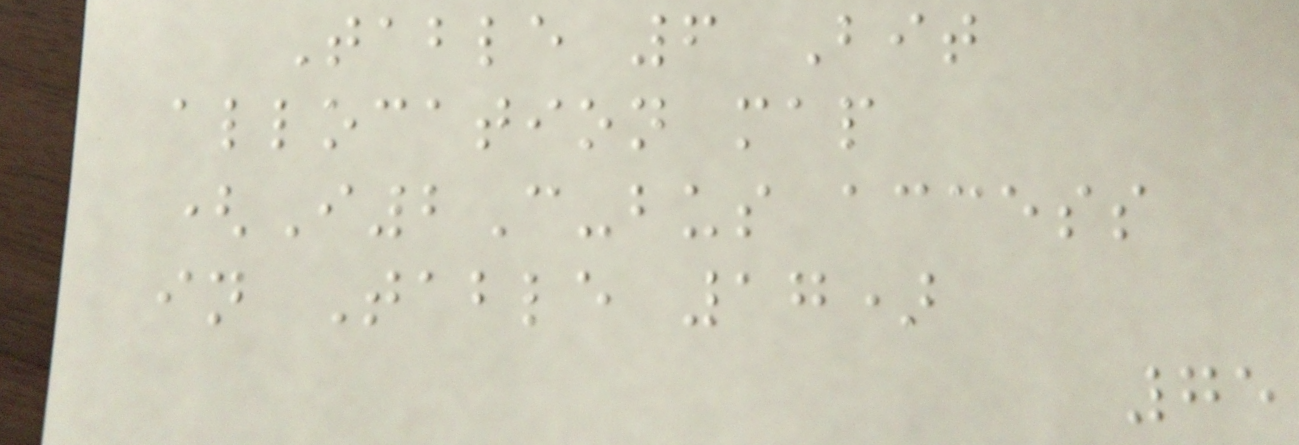Table 6 Bit
allocation map
(I2C-bus access
in Table 17)
75
